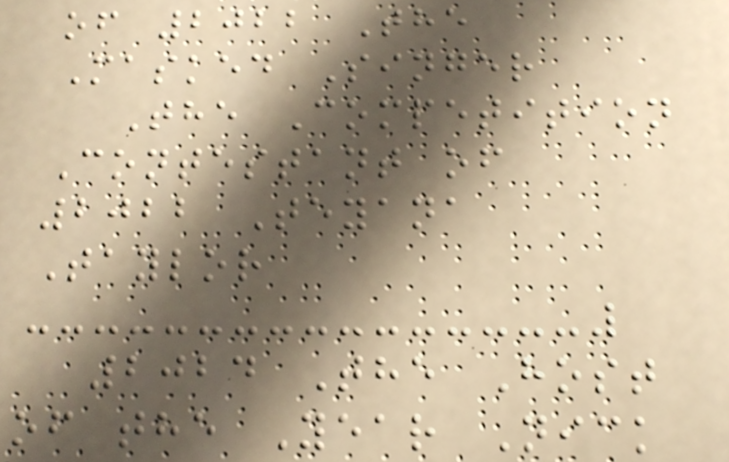of 2022 The
Masked Singer
The Competition
Contestant of
2022 Teyana
Taylor
2024 The Host
of the Year Nick
